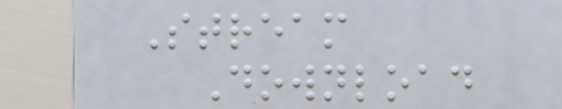Stream
Download
